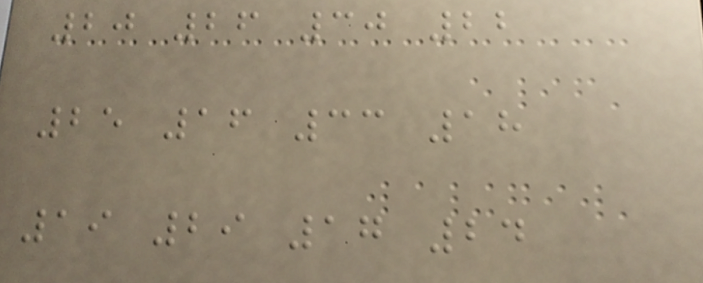20 26 30 22
25 16 33 18
19 29 17 24
